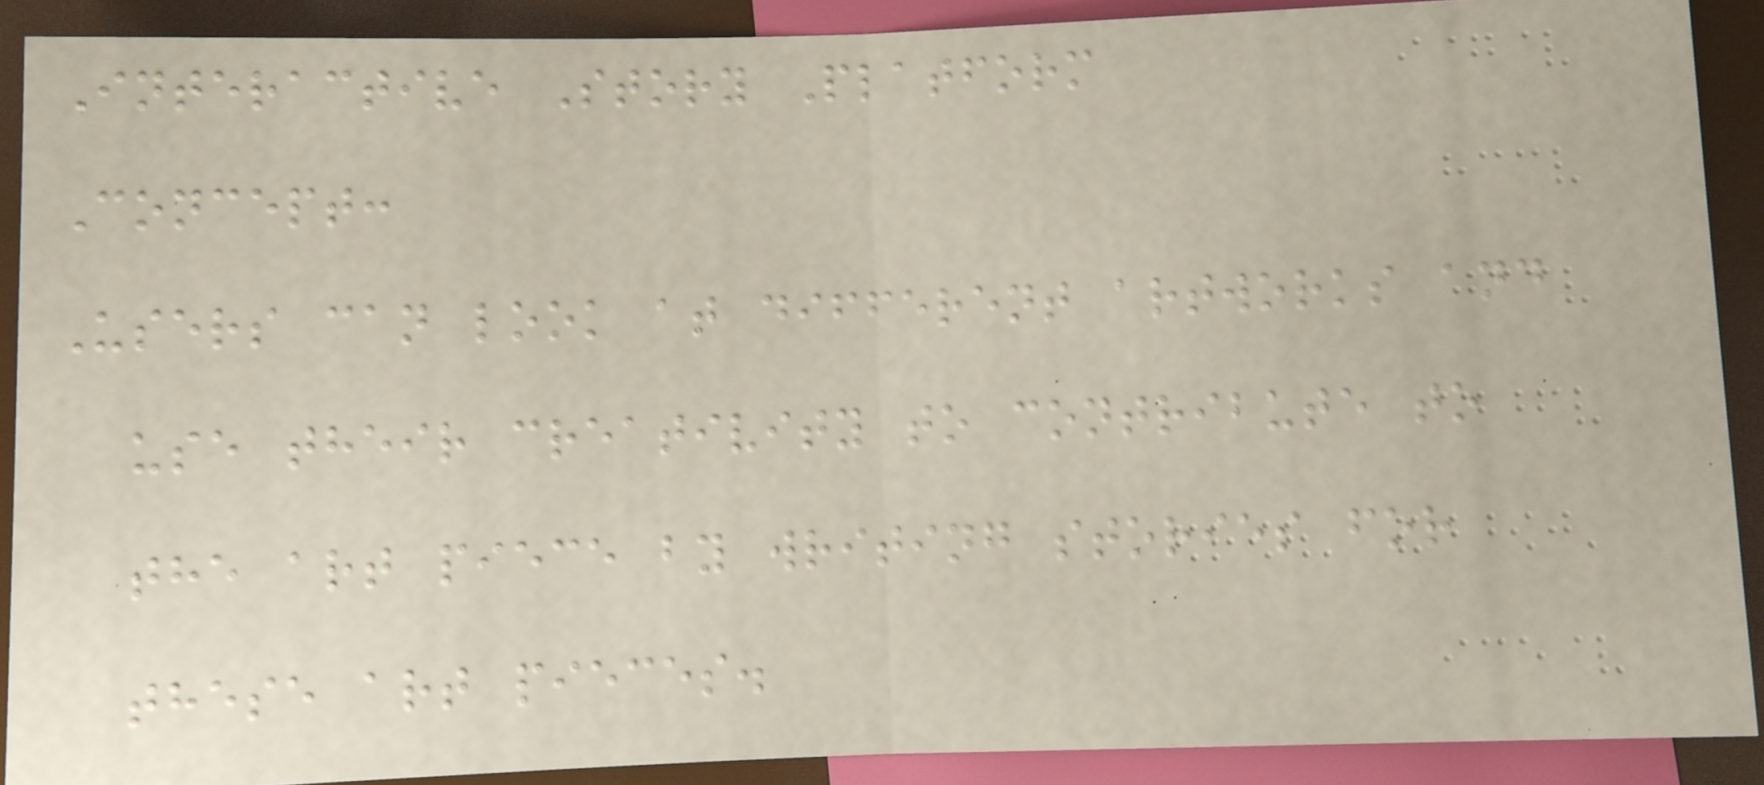Interactive Story Platform
Concept:
Users can look at different artworks and
use their creativity to contribute to
the art piece by writing stories for
these art pieces.
